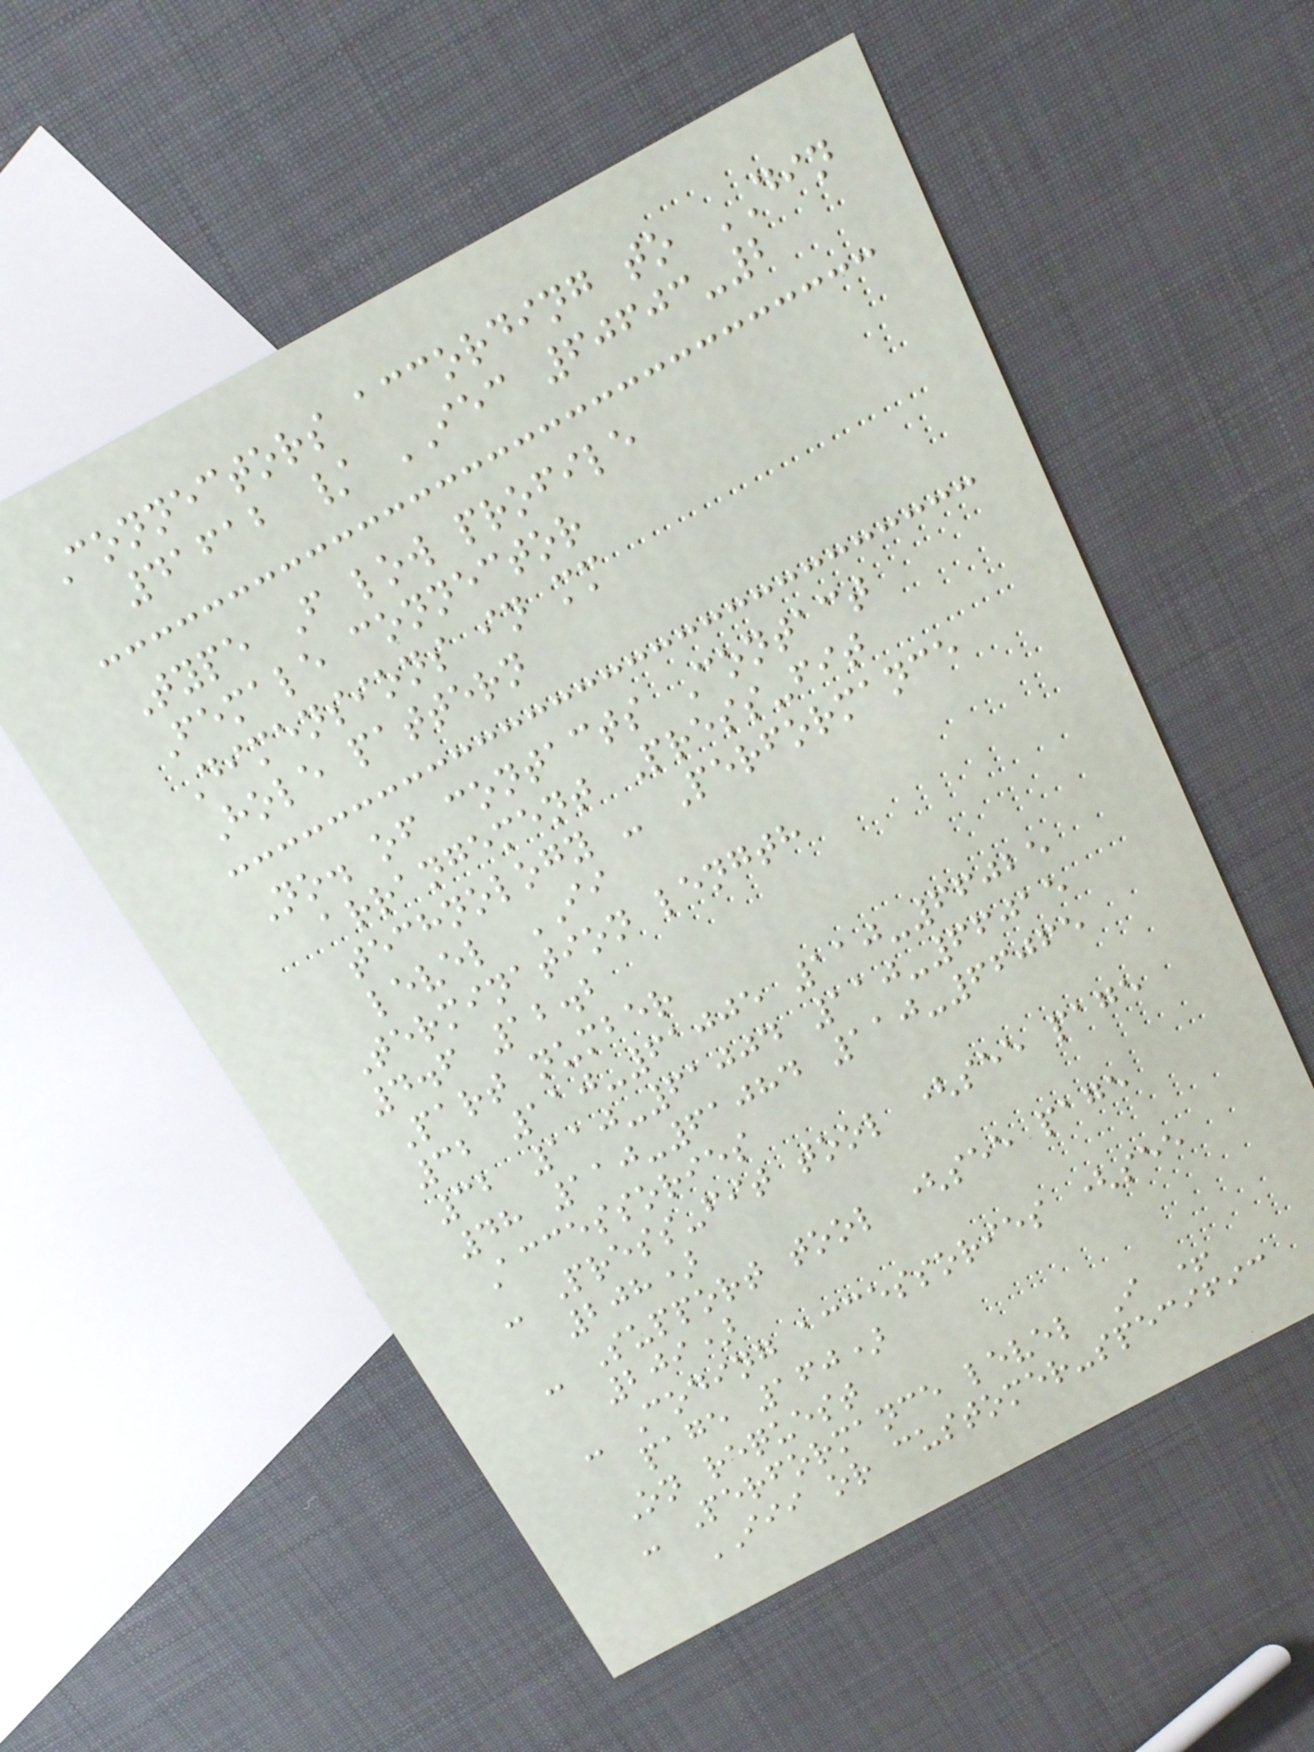Connectors according to DIN
41612 / IEC 60603-2
Type F low profile
Female connector
Dimensions in mm
Hole pattern
No. of contacts Contact
arrangement Press-fit
technology - Performance
level II
Termination length
4.6 12.2
Part number
32 110-61005 110-66025
32 110-61004 110-66015
48 110-61084 110-66065
Accessories
- Press-fit tool (see page
208)
- Support tool (see page
209)
- Coding accessories (see
page 160)
On request
- Performance level I +
III or customer-specific
